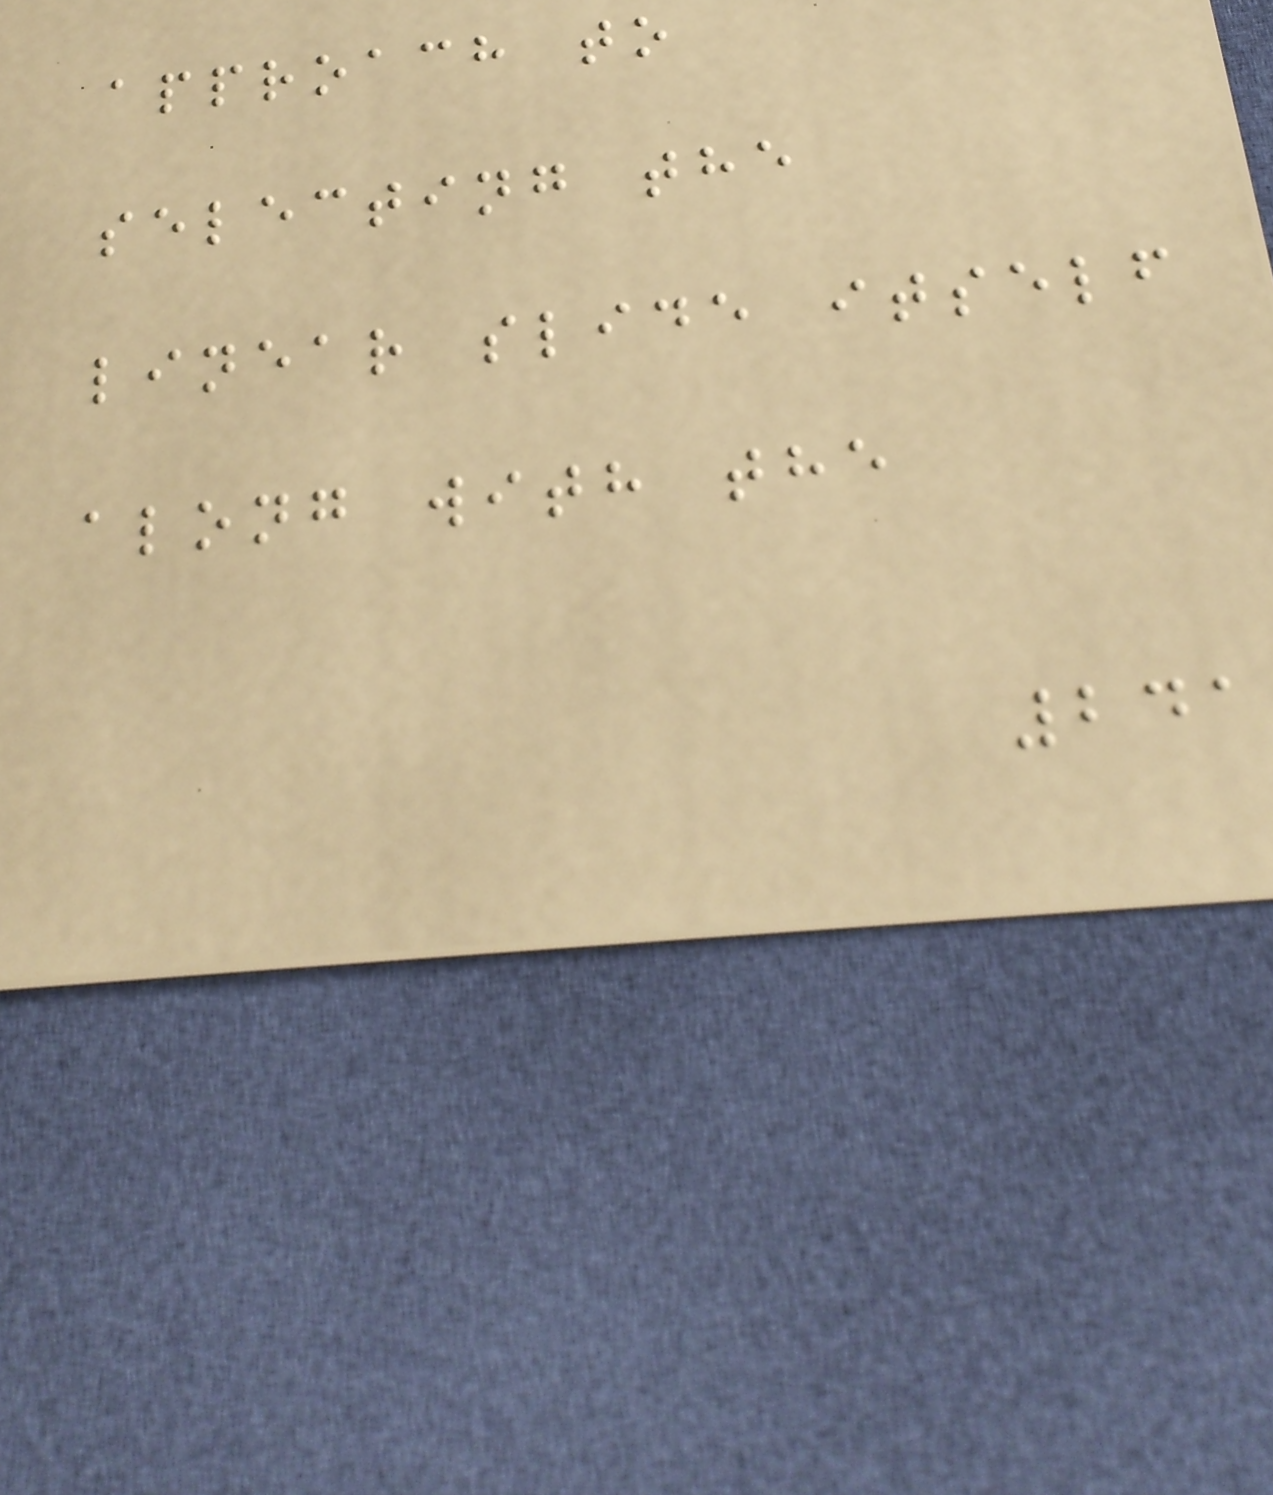approach to
selecting the
linear slide itself
along with the
241
